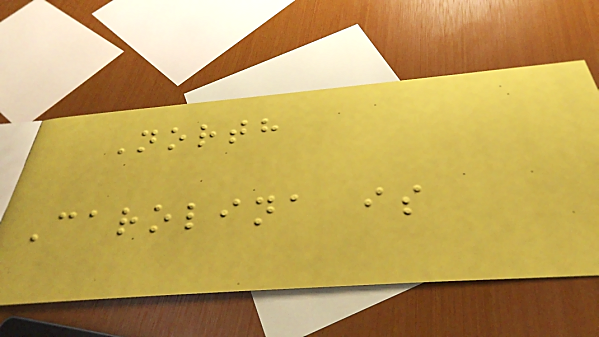North
Carolina is
